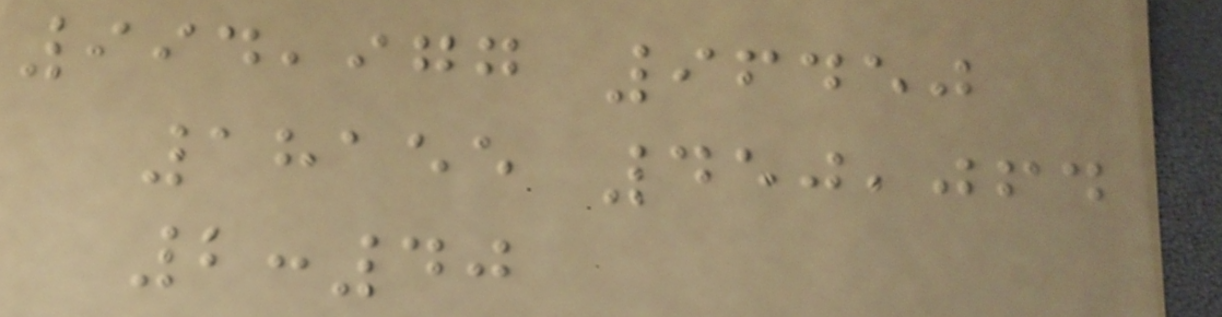994,977 96450
18155 450,064
2:40
